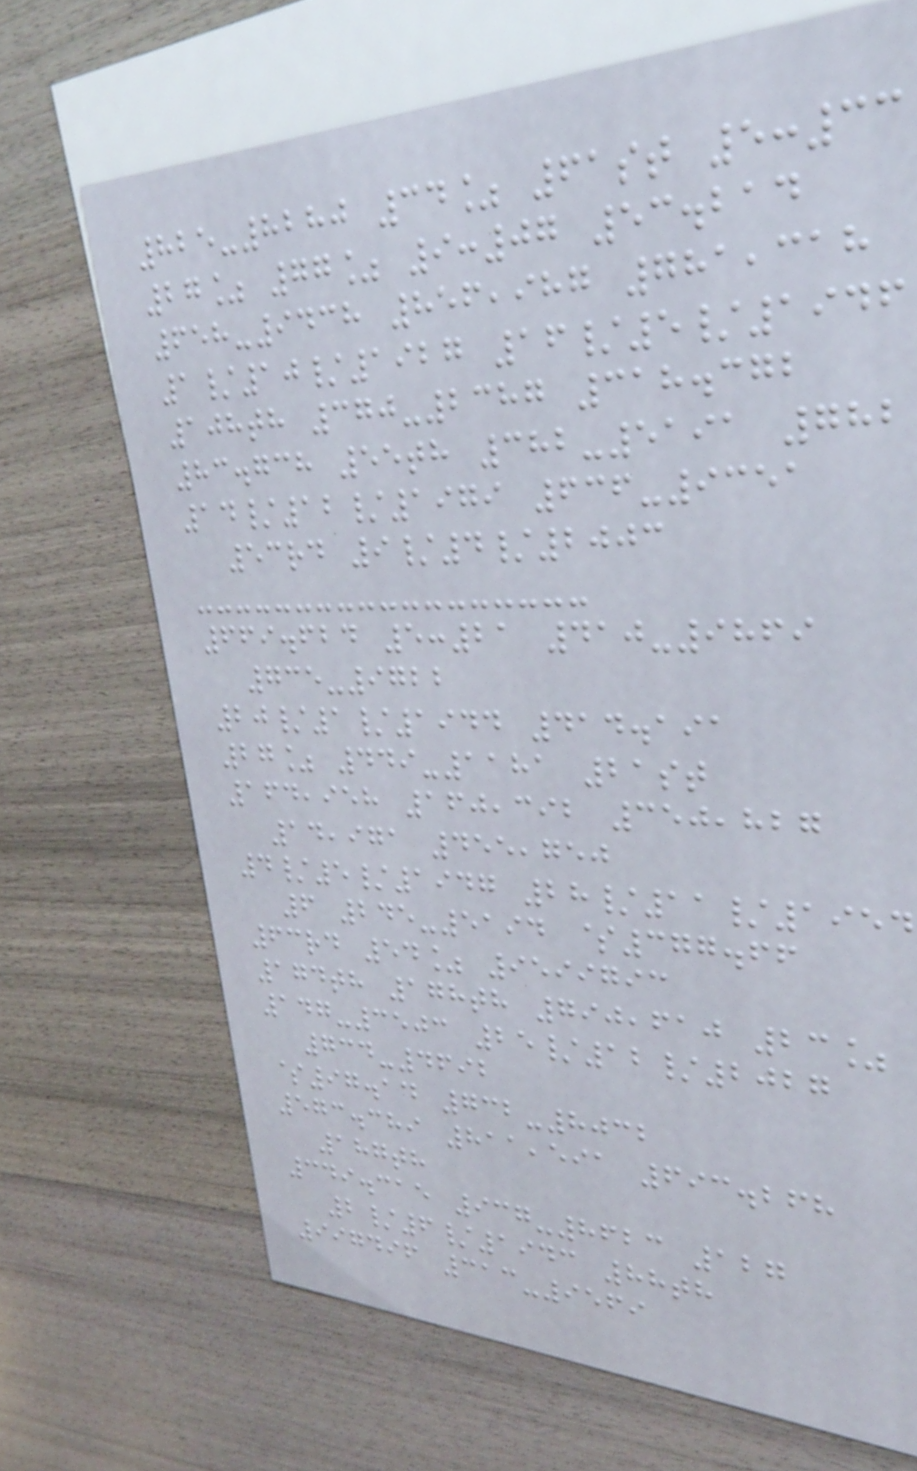825-8280 34% 61st 5:33
27% 77% 9:07 53.214
658-9438 856,987 781,318
1/10/1927 16/5/1946
108th 370-2387 318.372
83.738 55th 382-5191 782
14/12/1979 636-9351
53rd 9/4/2003
669.624 5:21 410-9869
735-9722
20/1/1944 414.191
27% 449-1181 21st
164,958 160,392 350,827
14,971 455,750
4/5/1947 28/11/1954
6 245-5194 $377.66
63rd 54% 9599793
174th 178th 790,610 23%
147-3503 25/12/2027
734-4692
$97.14 732-8032
573.389 811,591 693.268
187th
349.315 937-8623 127
2/6/1943 88th
997496 313-9569
